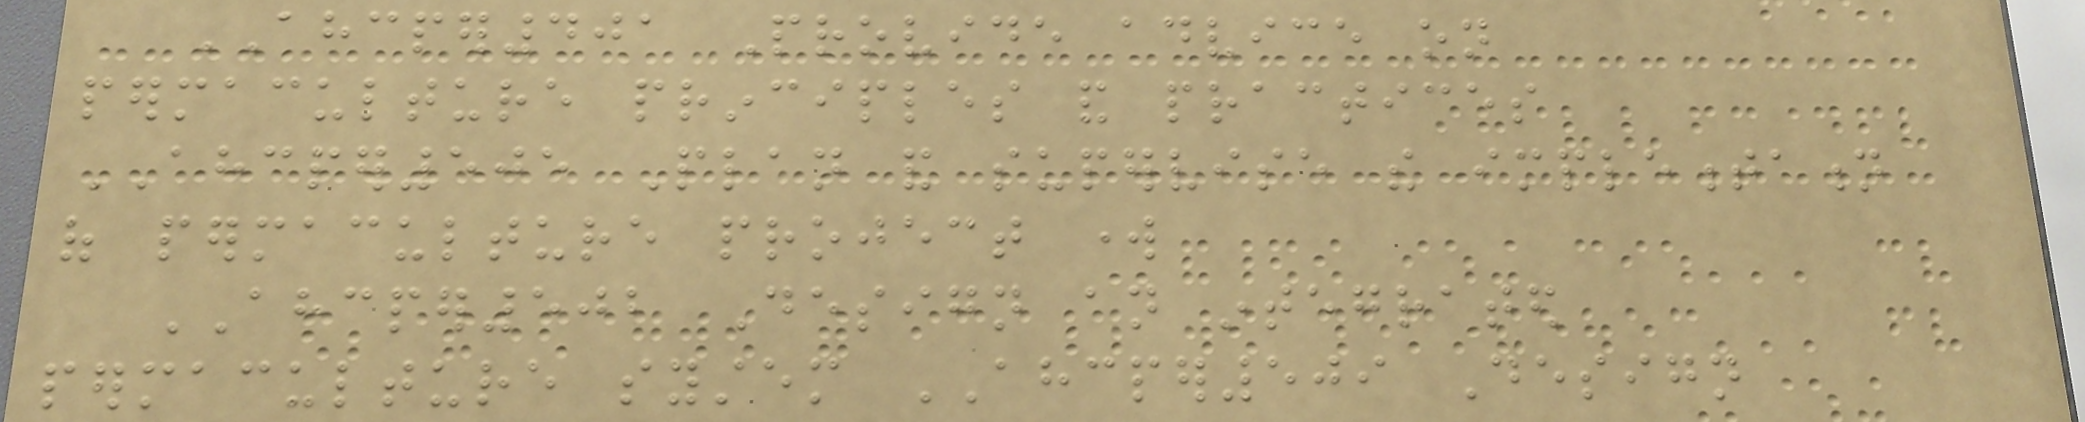AHCPER401 Provide advice on
permaculture principles and practices
AHCPER505 Plan and supervise the implementation
of permaculture project work
AHCPER502 Design an integrated
permaculture system AHCPER509 Design
